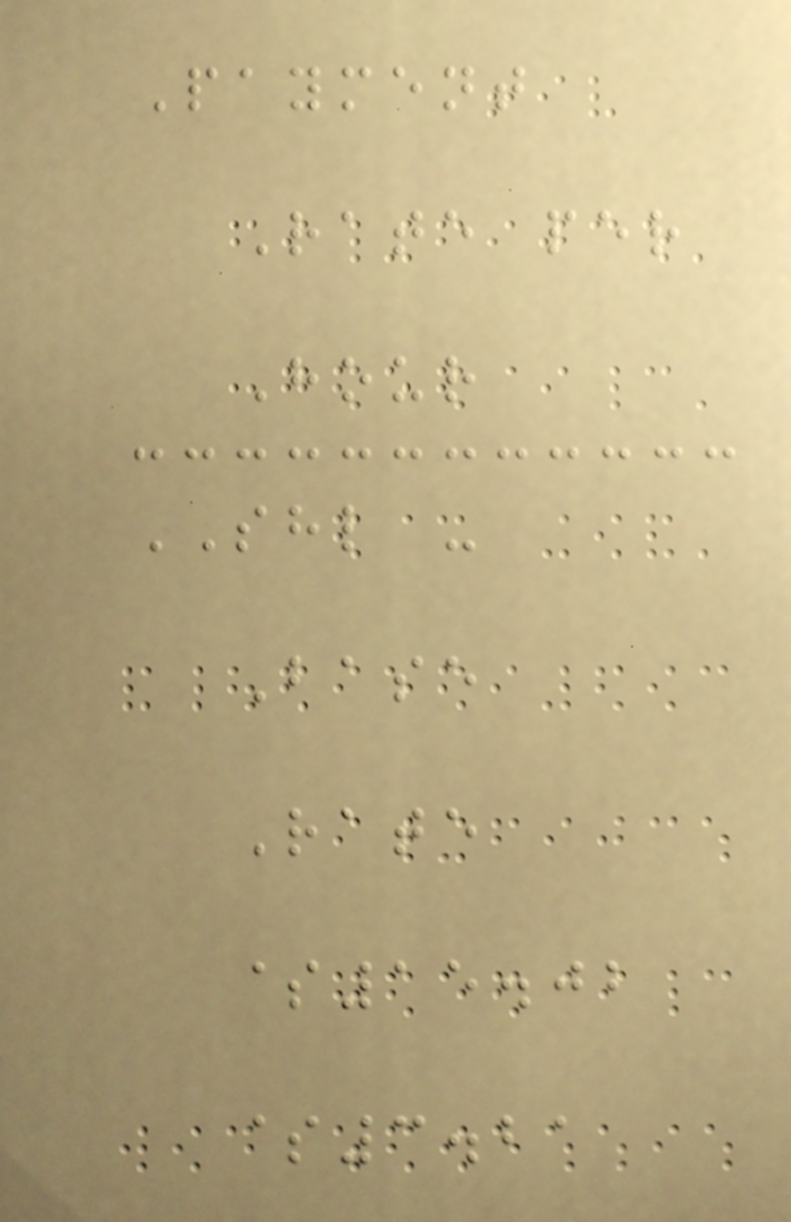Payment
Rate per
Hour
SHL -
Base
Rate
$15.02
$3.21
